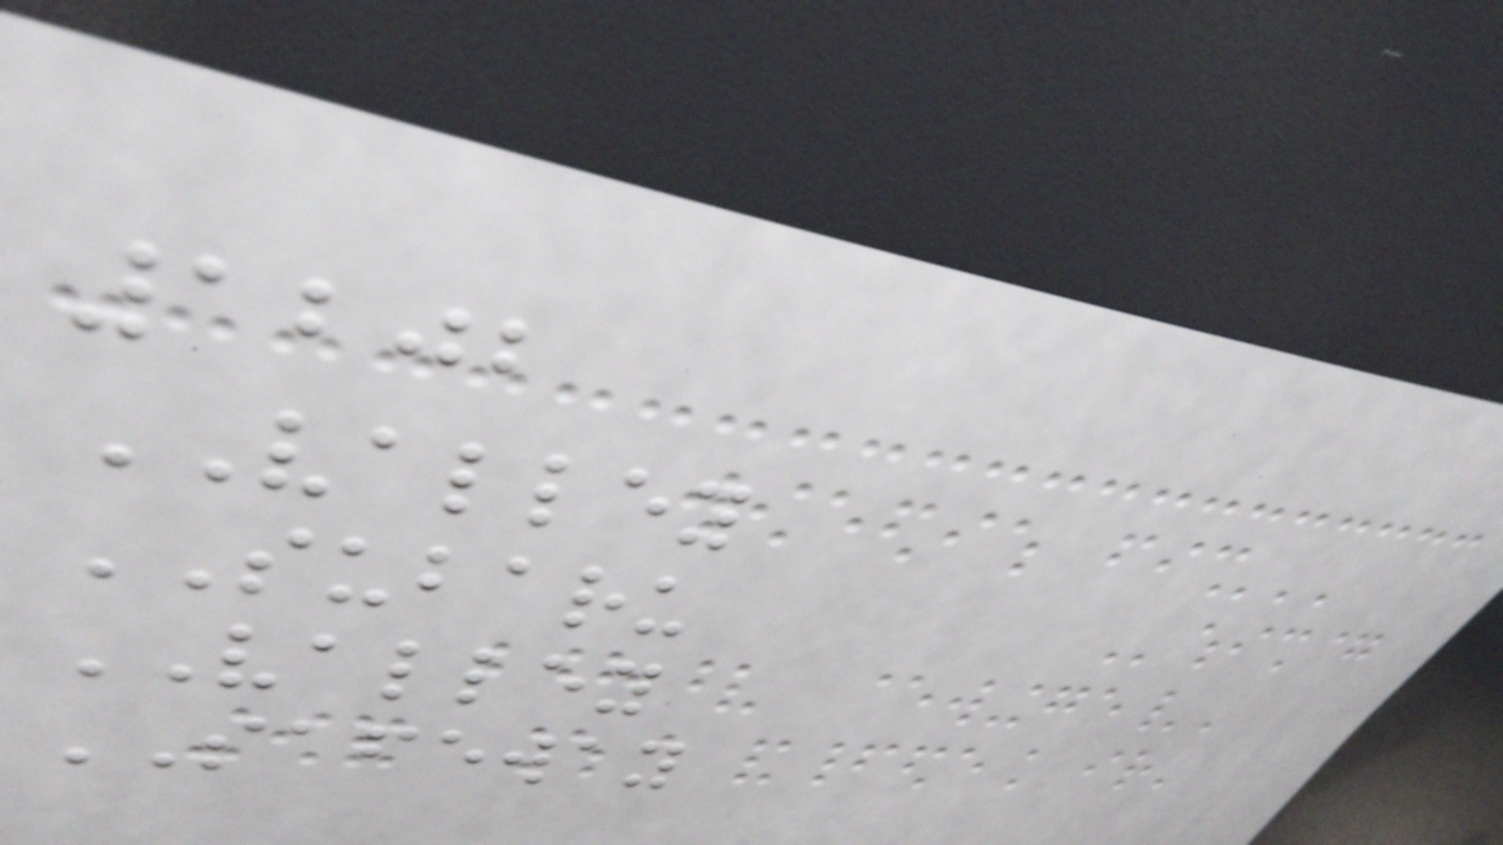1202
VALLEY
SUBARU
VALLEY
SAFEWAY
